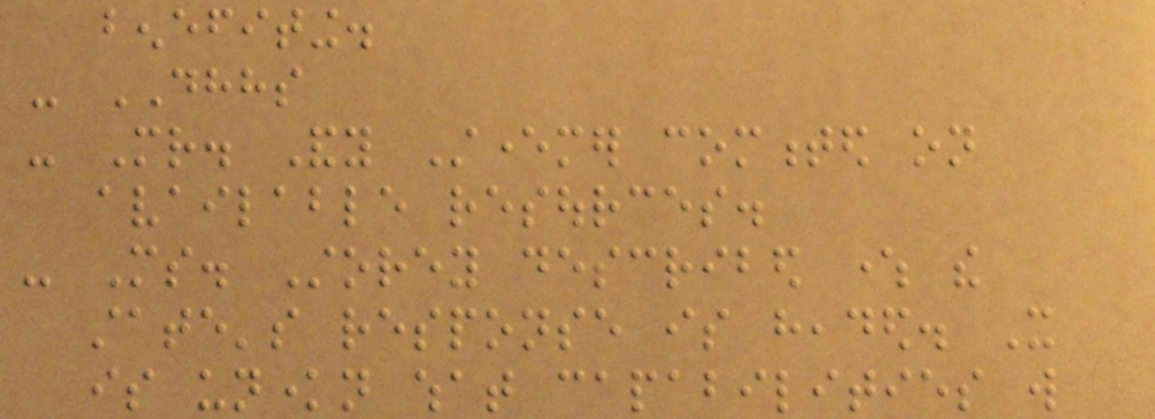benefiting.
- DHHS
- Mr. Andy Stevermer commented on
available resources.
- Ms. Storey described where the
state's response is headed. It
is unknown what capabilities will
